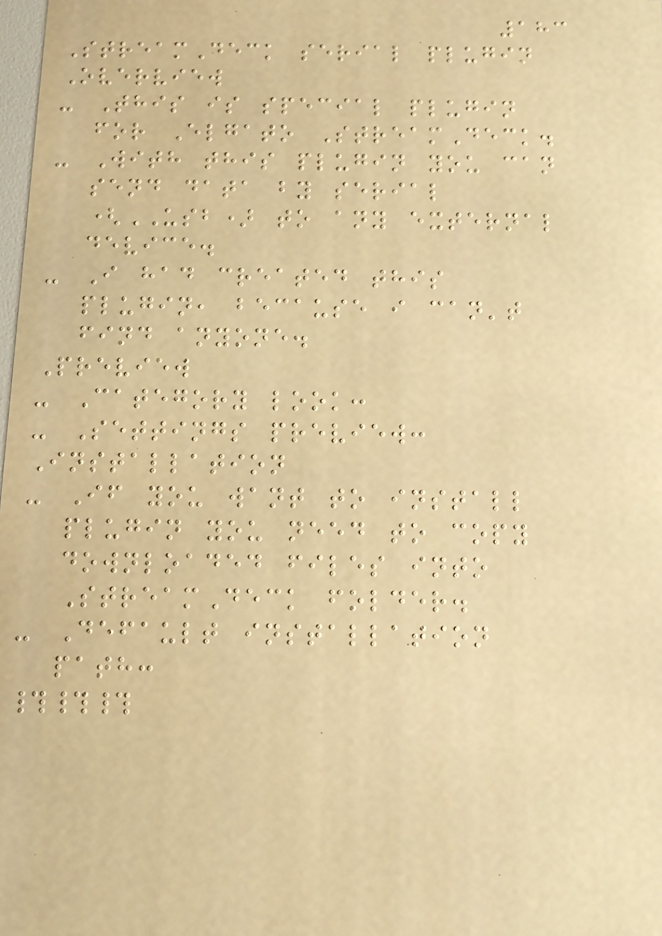183
StreamDeck serial plugin
Overview
- This is special plugin
for Elgato StreamDeck.
- With this plugin you can
send data by serial
(USB) to any external
device.
- I had created this
plugin, because i can't
find anyone.
Preview
- Category look:
- Settings preview:
Installation
- If you want to install
plugin you need to copy
downloaded files into
StreamDeck folder.
- Default installation
path:
###
